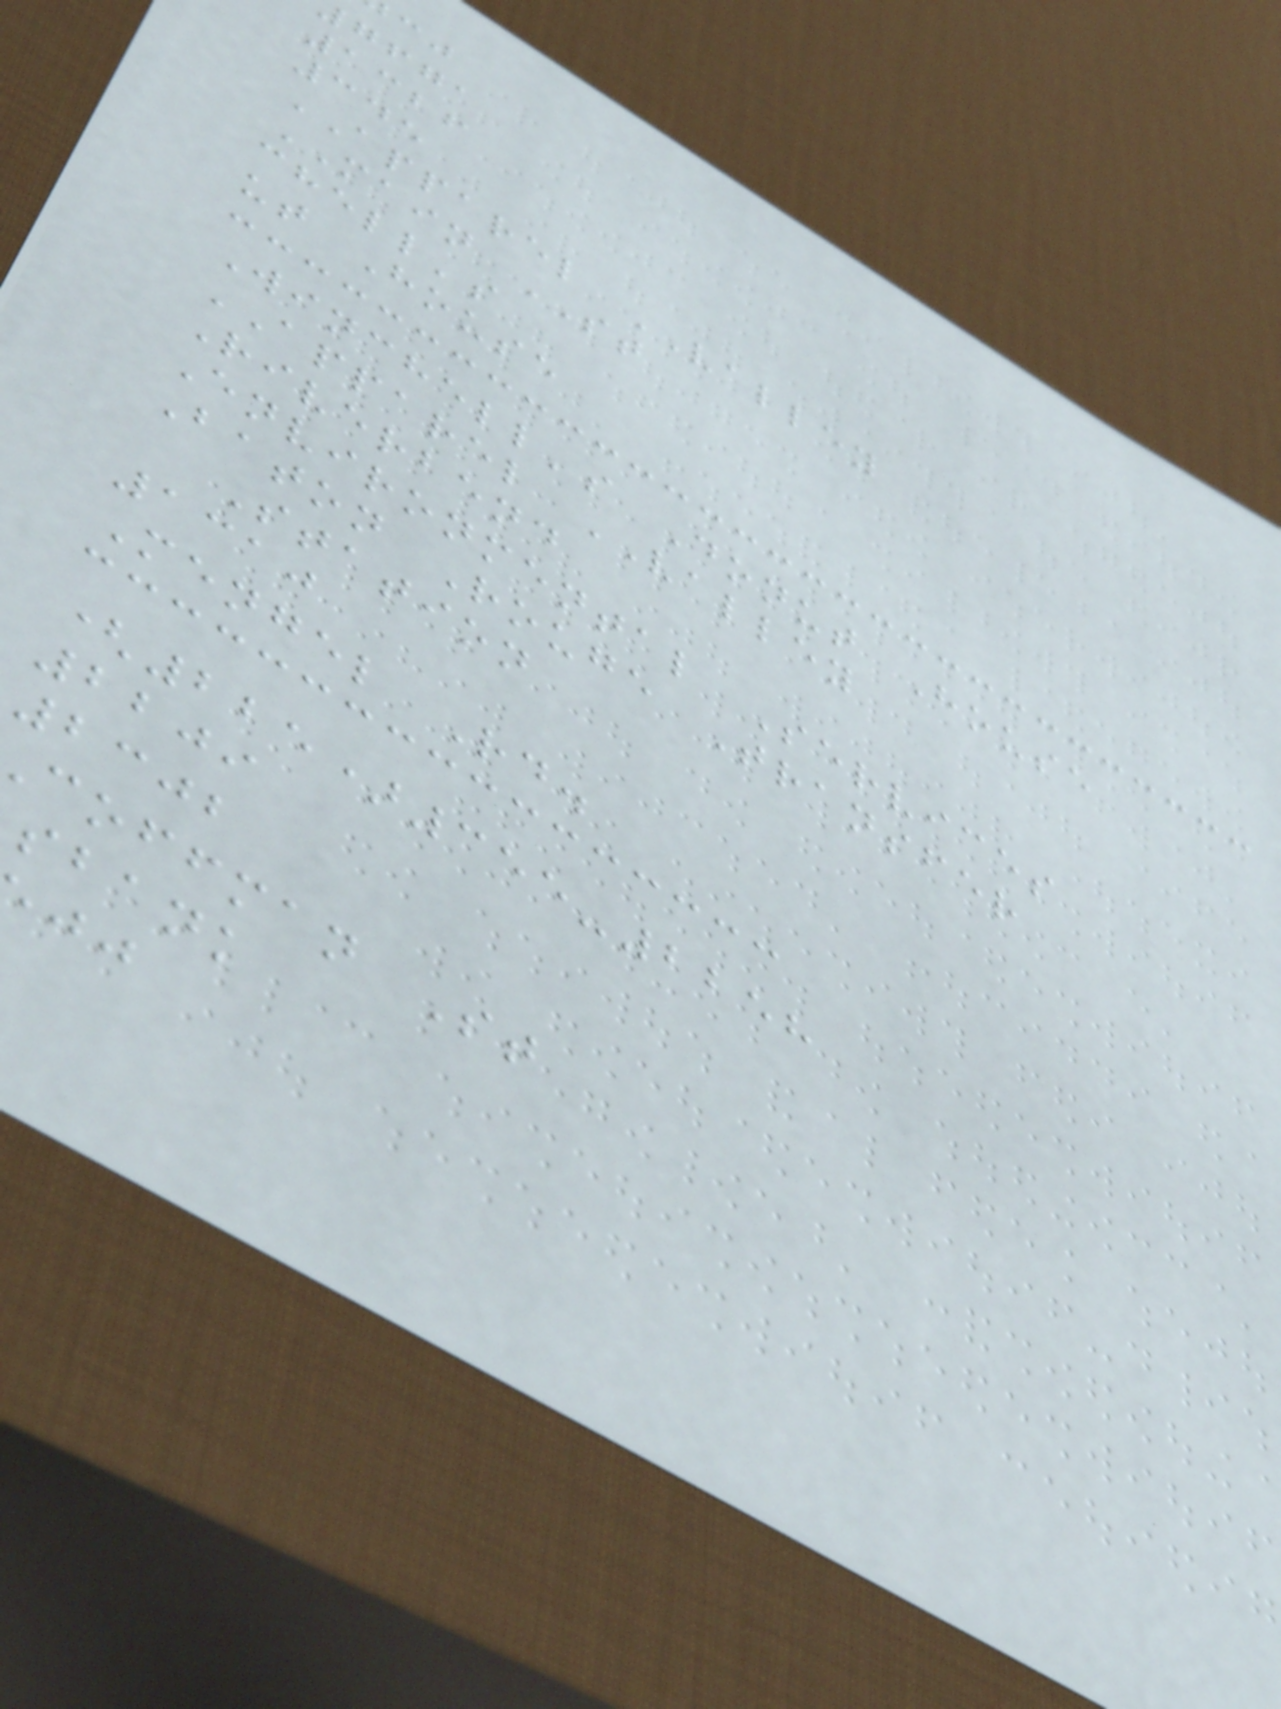gfga
1326
345
APPAREL VALLEY
MAIN ST
chell's
ut House
Winchell's Donut House
APPAREL VALLEY
Riverbend
Environmental Services
Baton Rouge Transfer
Station
1310
Mengel Rd.
(225)355-2258
2209
2302
coffman St
sbank
